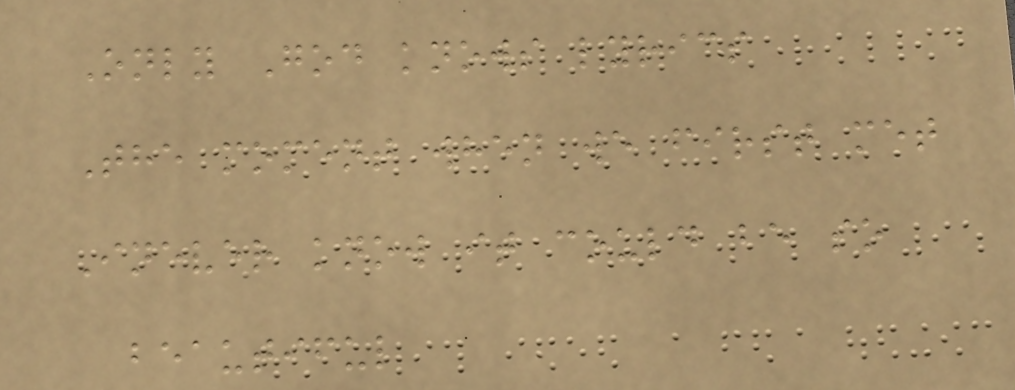Only God knows lyrics
The moment when we first met
Inever know it could be so
beautiful
